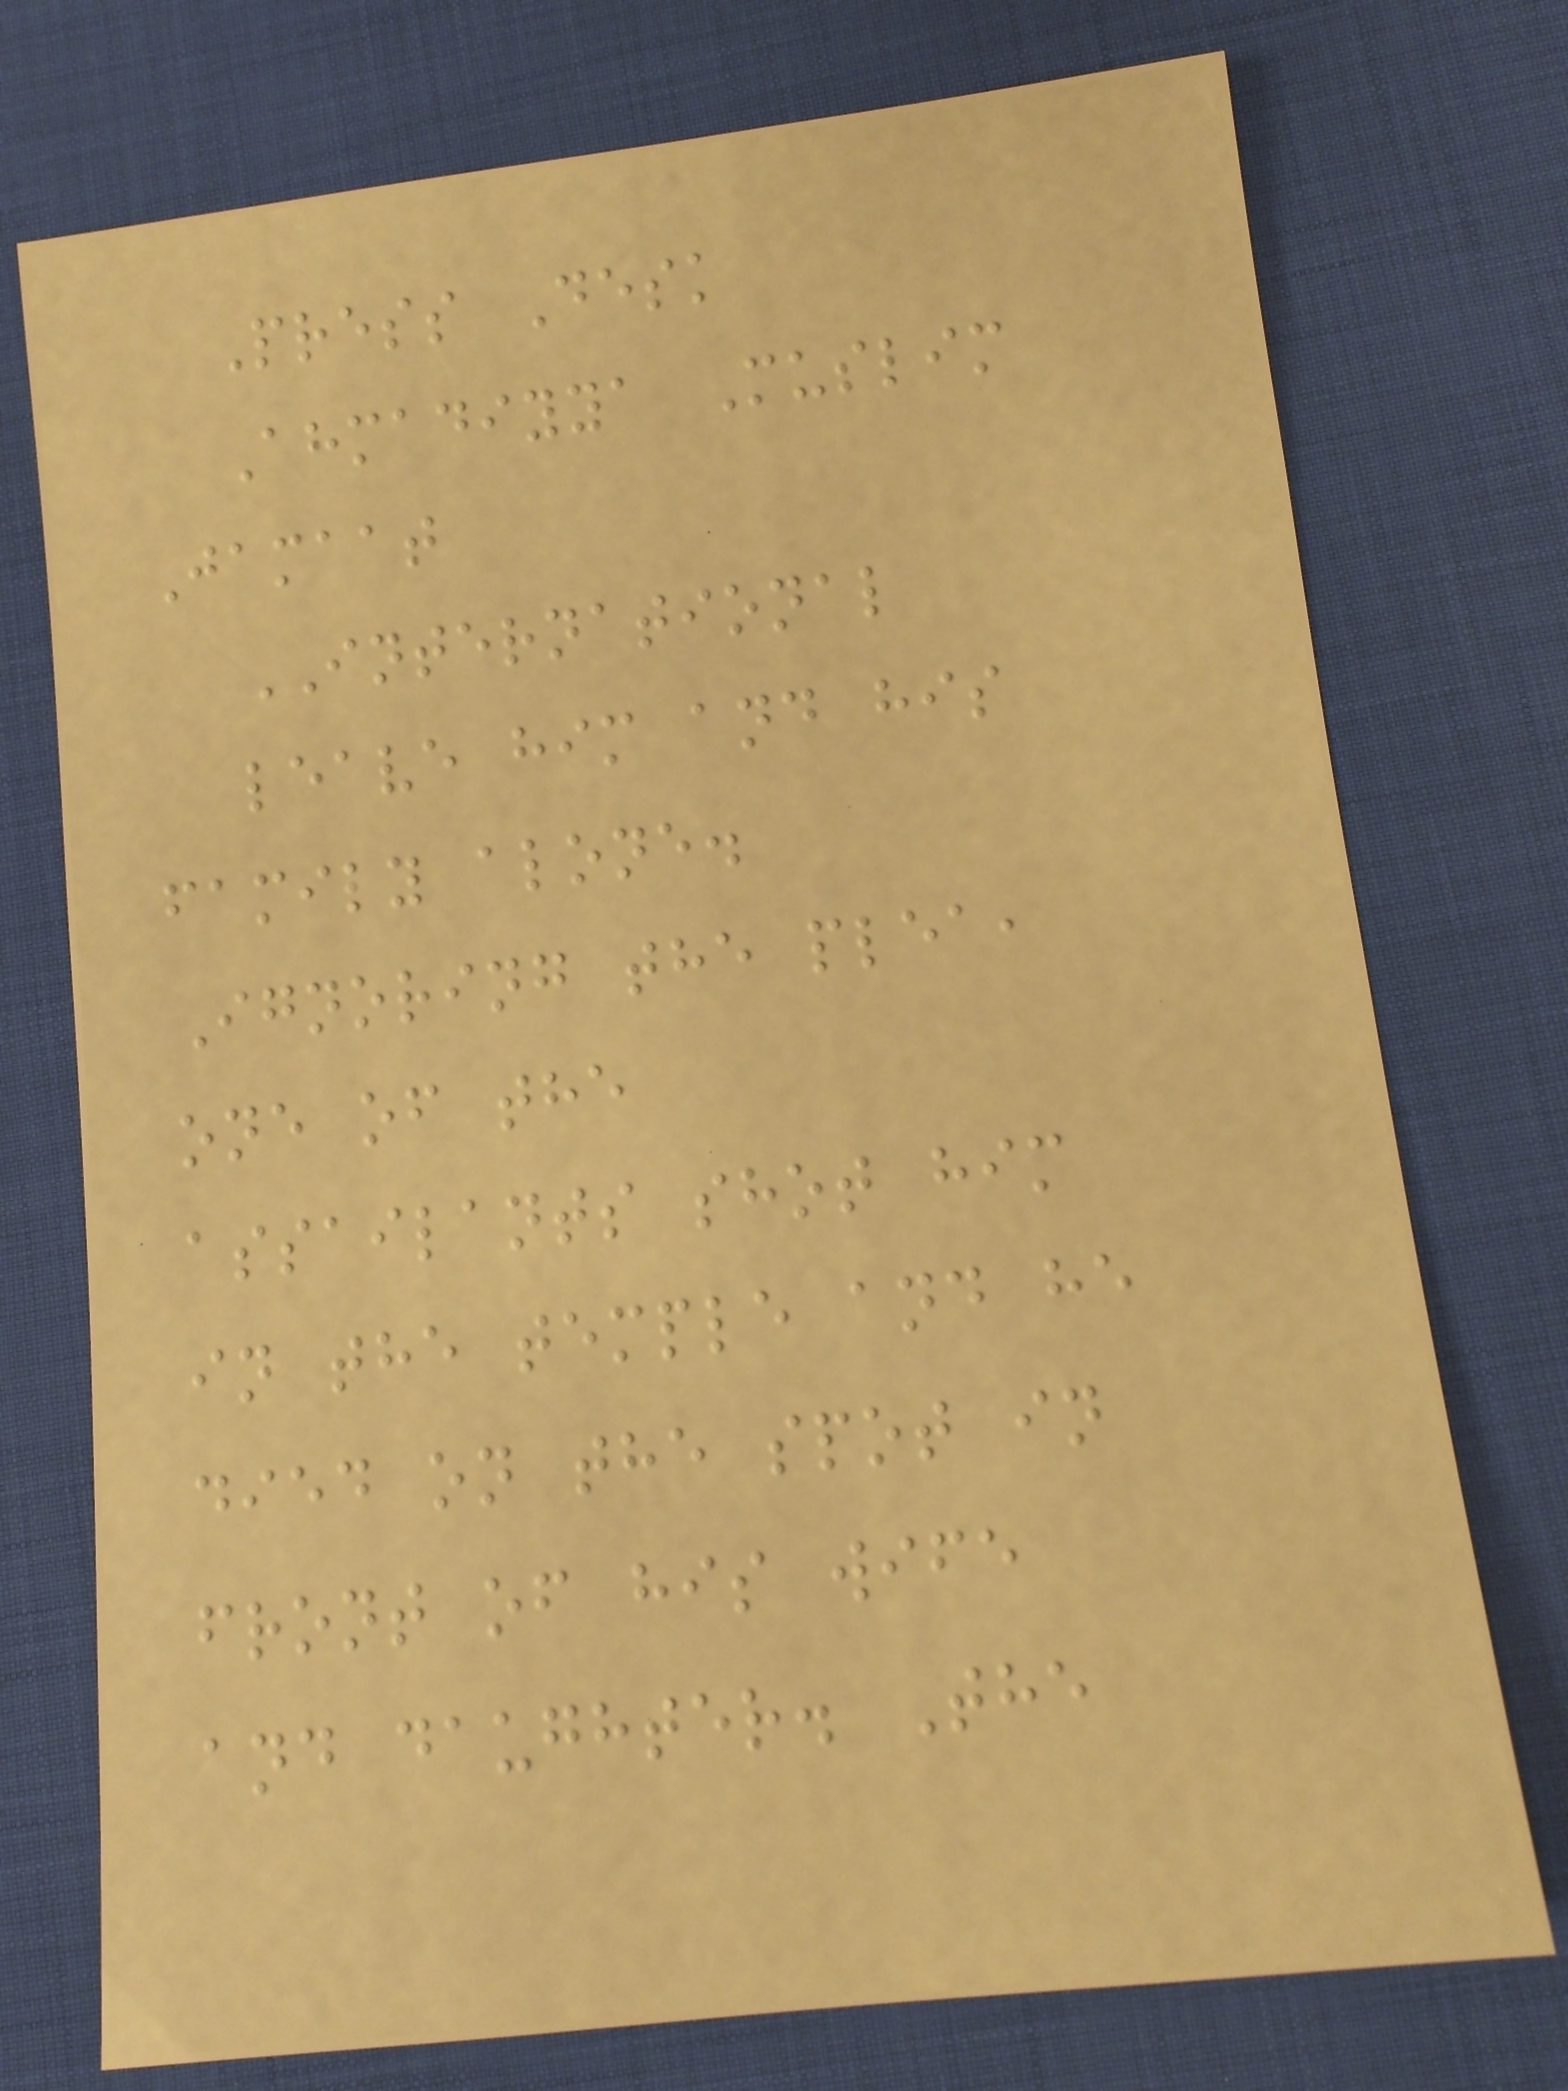Press Desk
Ahmadiyya Muslim
Jamaat
INTERNATIONAL
leave him and his
family alone.
Ignoring the plea,
one of the
assailants shot him
in the temple and he
died on the spot in
front of his wife
and daughter. The
